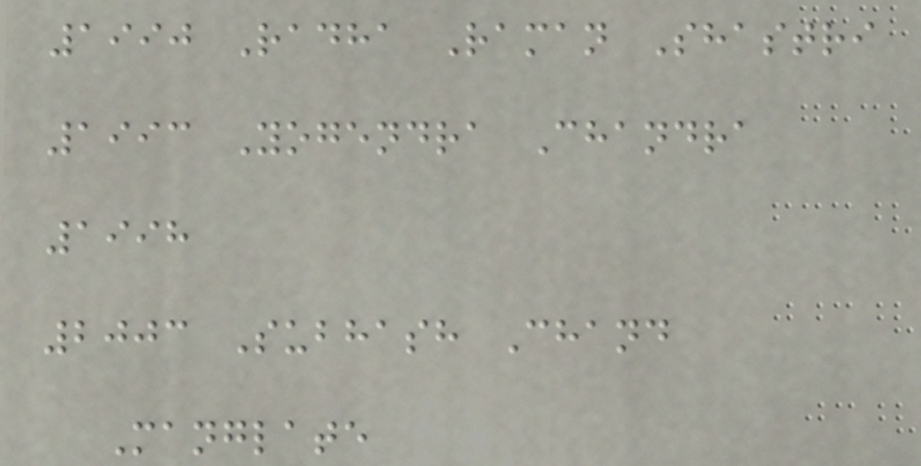1990 Radha Raman Shastri
1993 Yogendra Chandra
1998
2003 Subhash Chand
Manglate
